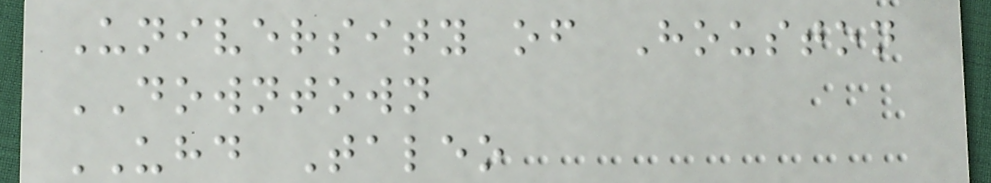University of Houston
DOWNTOWN
UHD Taleo
